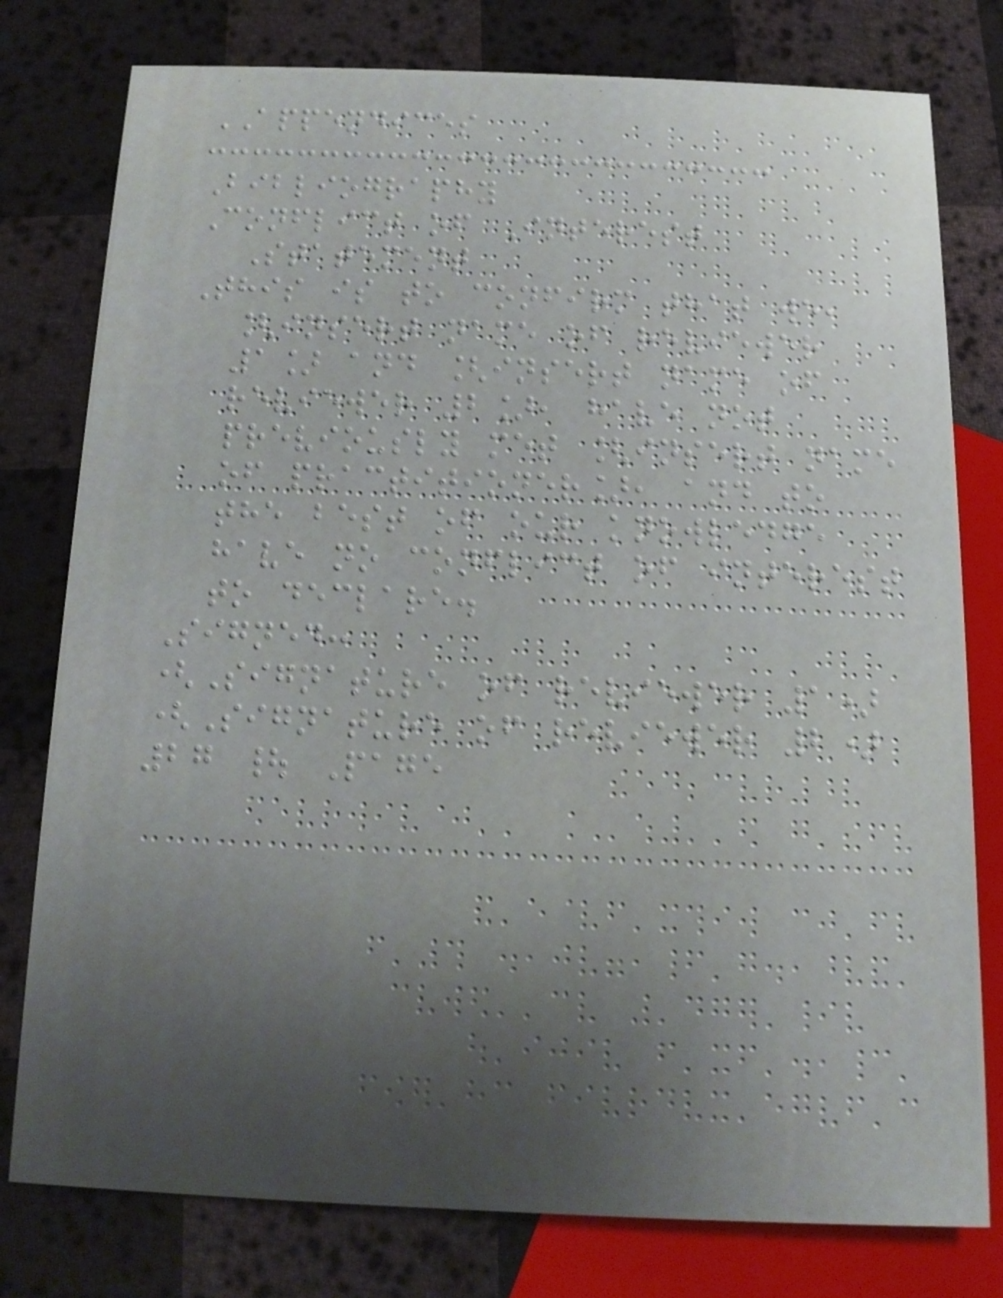APPENDICES
Bibliography
Conflict of Interest
Statement
This is to confirm that we,
[insert name of reviewer
1] and [insert name of
reviewer 2], have not
previously met [insert name
of practitioner], and to
the best of our knowledge
have no conflict of interest
to declare.
Signed:
(Signature of reviewer 1)
(Signature of reviewer 2)
27 | Page
